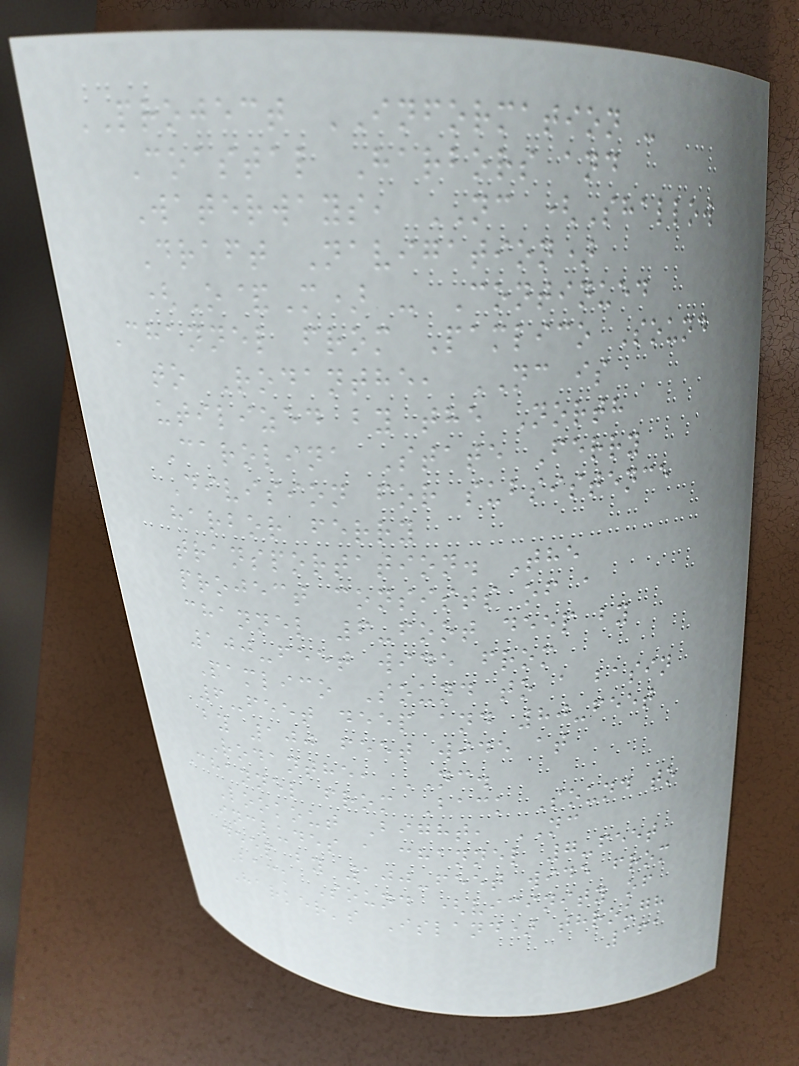PROJECT INFORMATION -
Coastal Harbors and
Waterways, NC (Shallow
Draft Navigation)
(O&M) - Continued
Channel from Pamlico Sound
to Rodanthe, NC is
utilized by the North
Carolina State Ferry
Division for subsistence
harbor ferry
transportation. The
project consists of a
channel 6-foot deep by
100-feet wide from
Pamlico Sound to a basin
6-feet deep and 80-feet
by 100 feet wide at
Rodanthe, NC.
Channel from Back Sound to
Lookout Bight, NC
includes a channel 7-feet
deep by 100-feet wide from
Back Sound (vicinity of
Harker's Island) through
161
